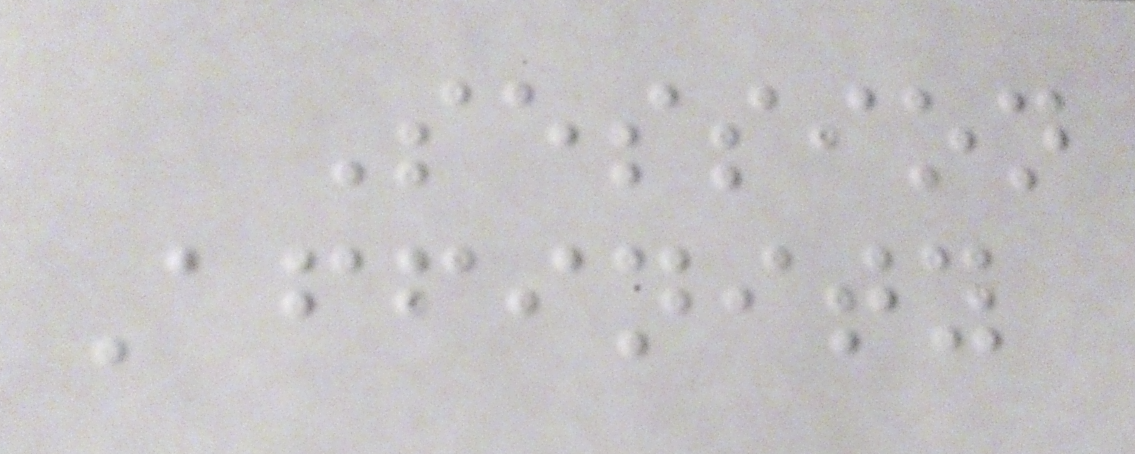Session
Affinity
